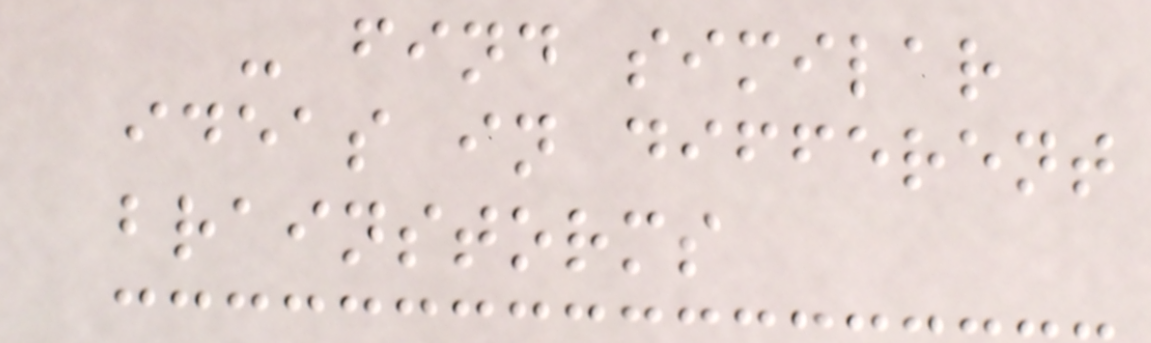- find similar
ideas in different
brainstorms
